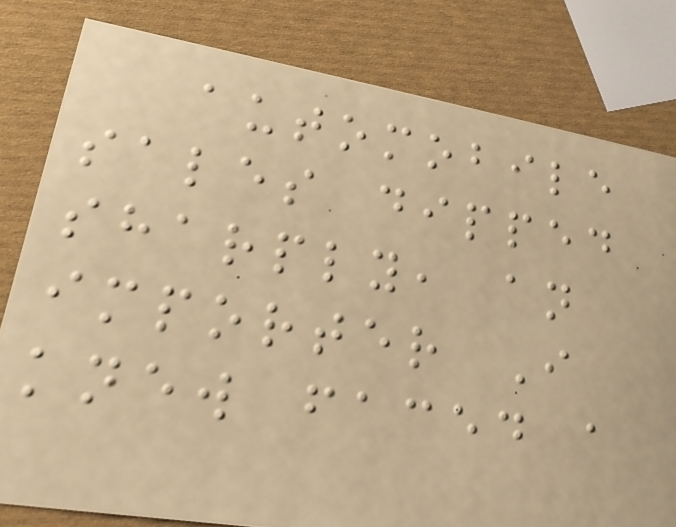automobile
sales dipped
sharply, an
importer I
knew faced a
